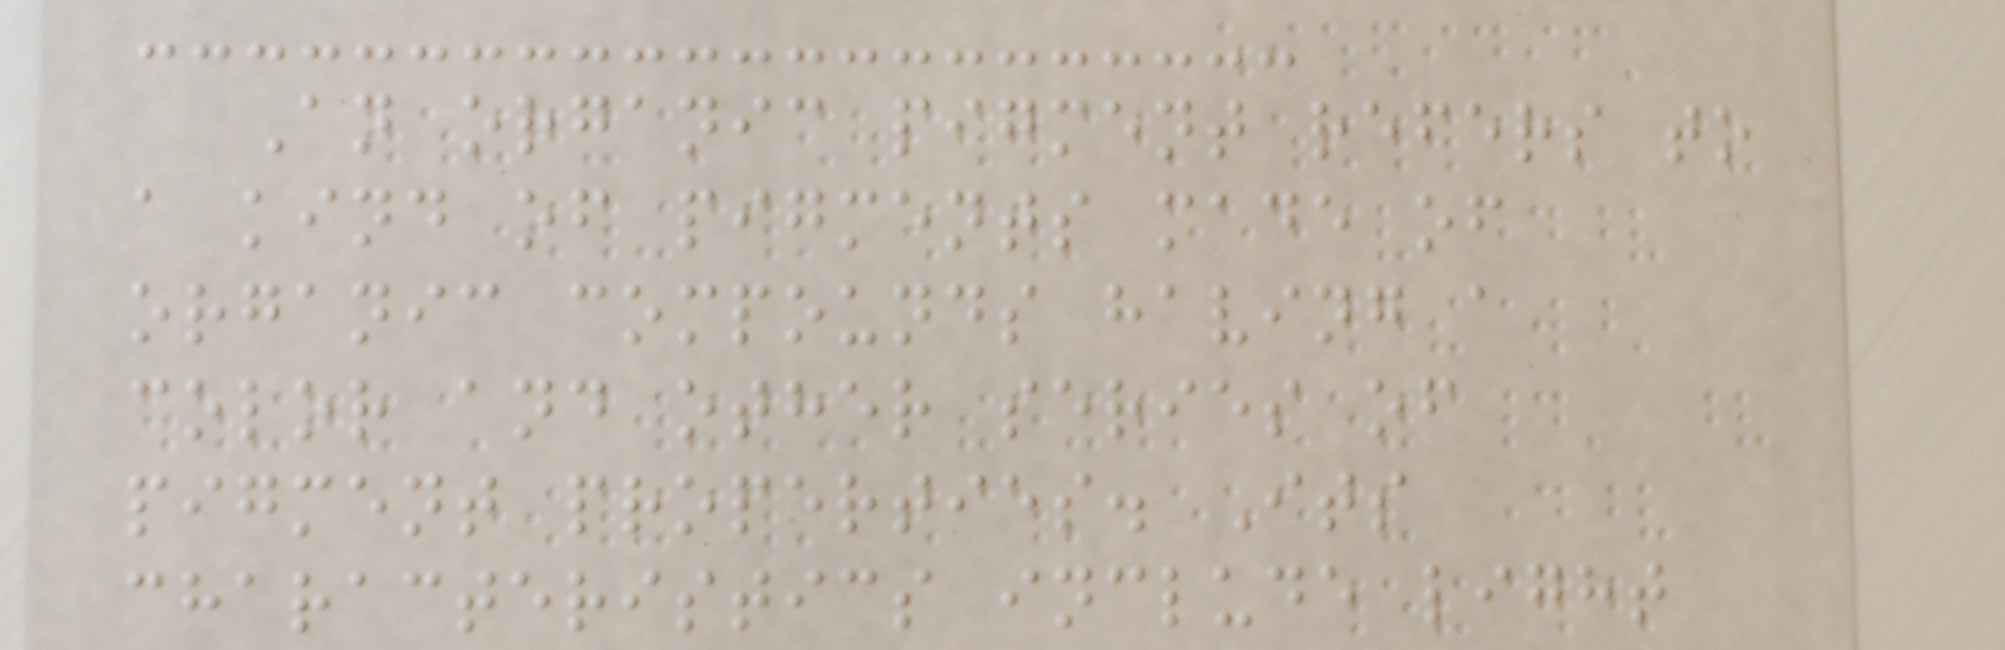An organic pigment refers to
a kind of pigments made of
organic compounds having a
color and other series of
pigment properties. Its
characteristics include light
